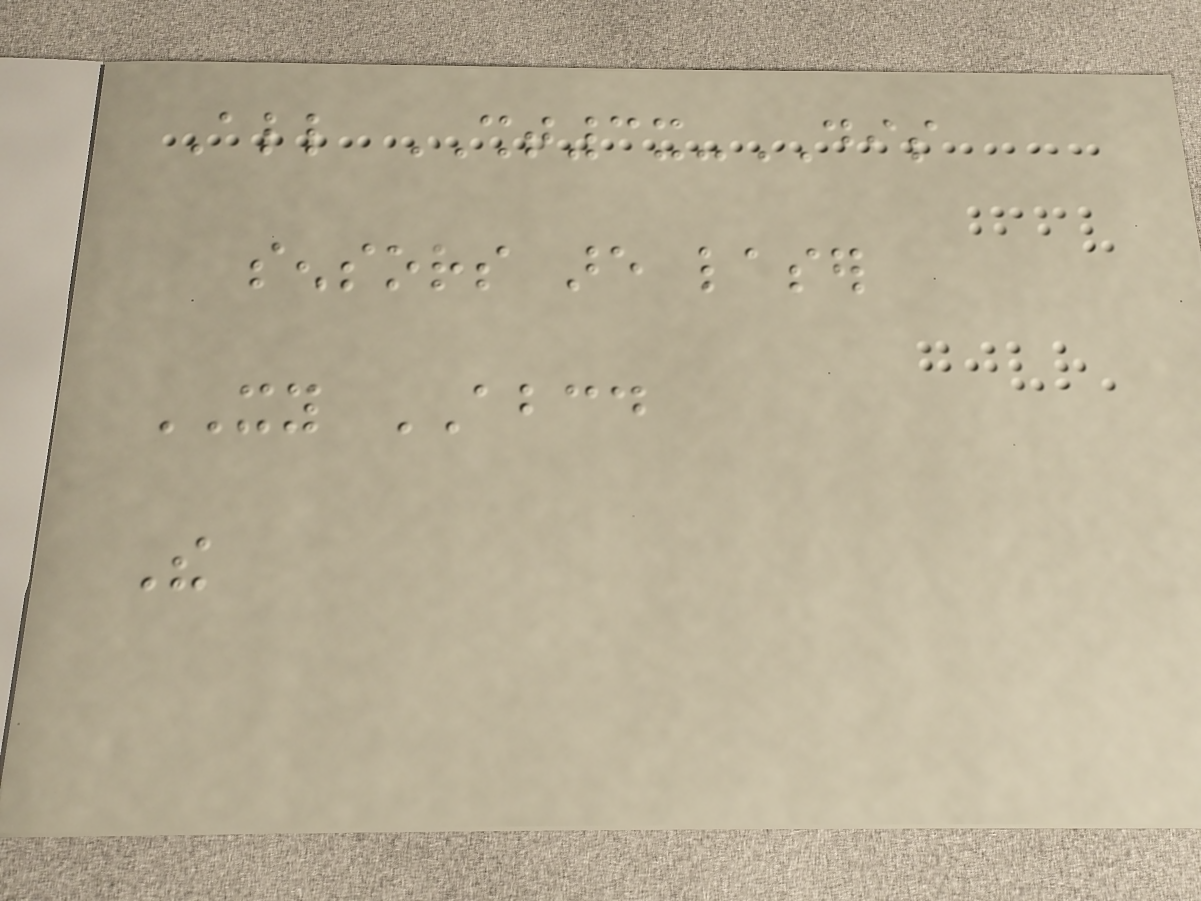All SHT3x-DIS
sensors are laser
XY ABCD
The
